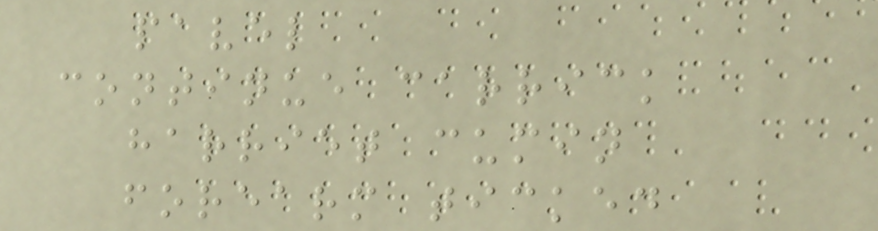pavel
continue carrick
harriet cumin
forearm ticked
